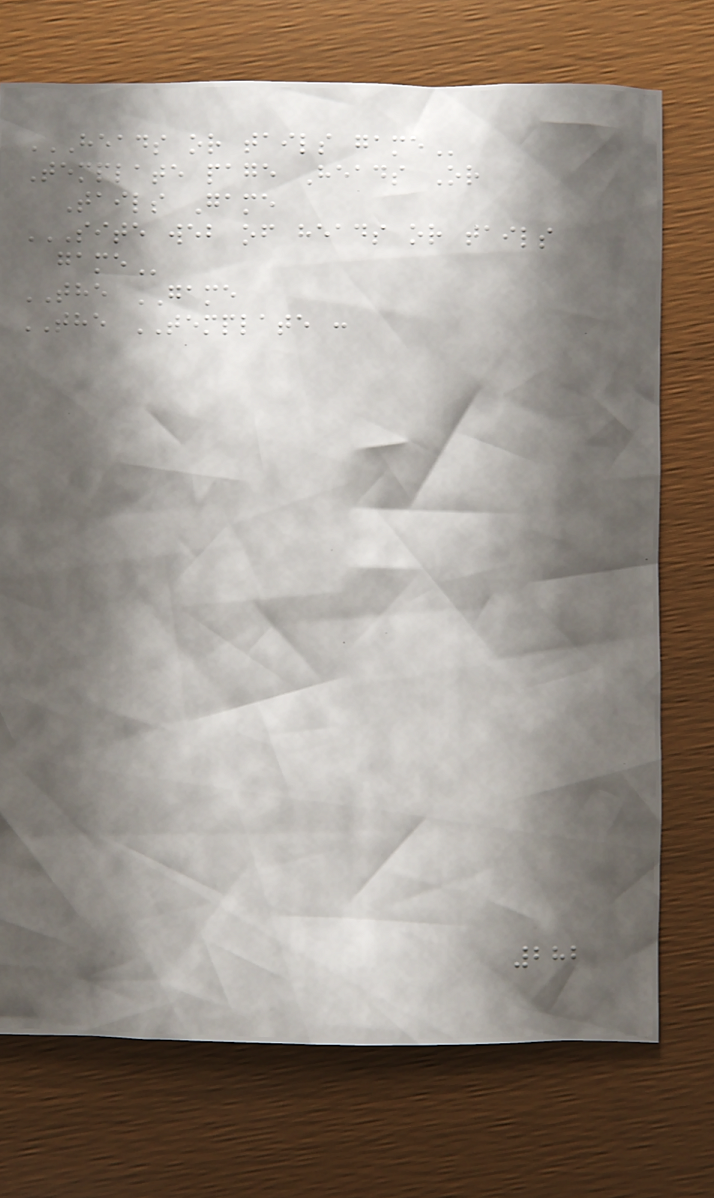HEADS OR TAILS GAME
Template page Heads Or
Tails Game
SITE WEB OF HEADS OR TAILS
GAME
THE GAME
THE TEMPLATE :
282
